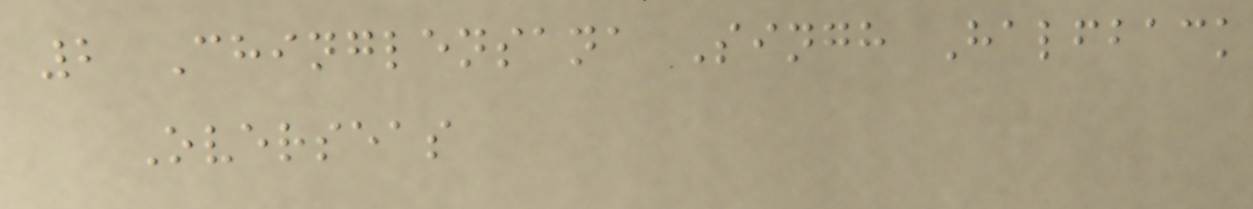2 Chinglensana Singh Halfback
Overseas
